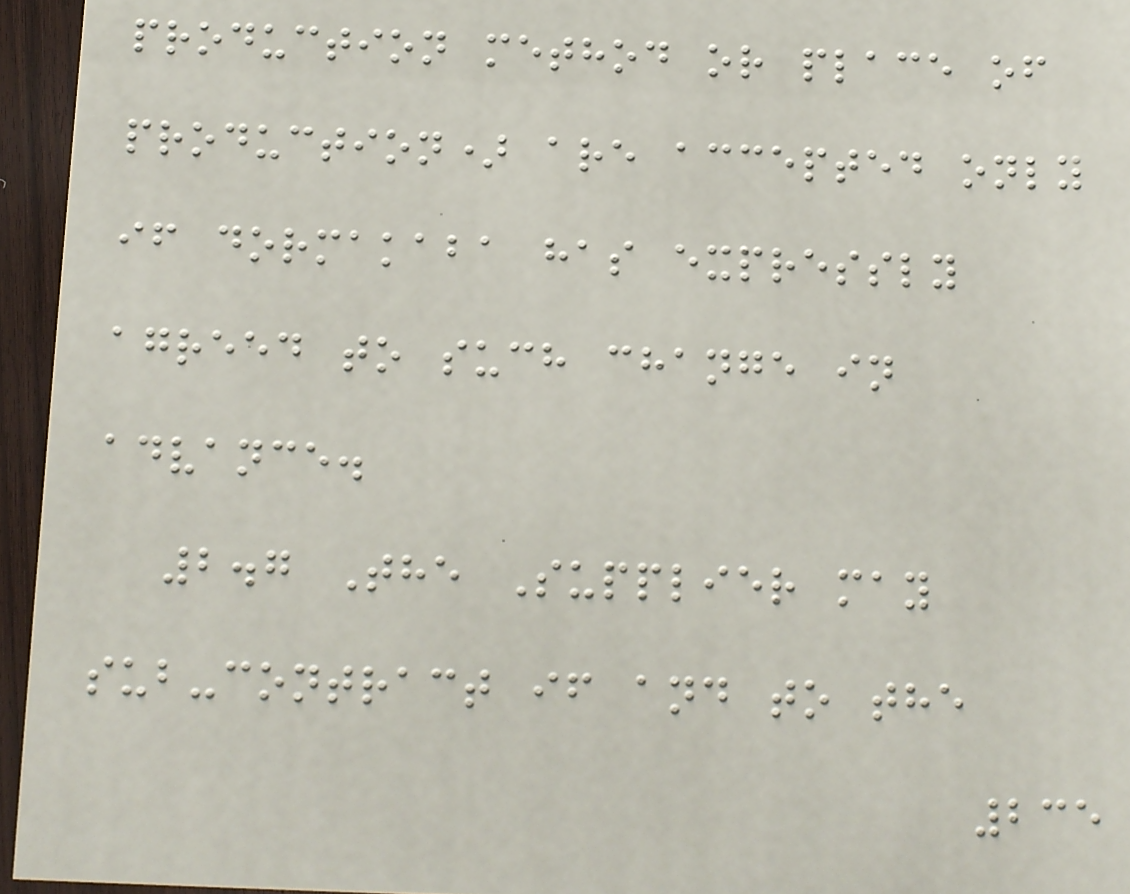production method or place of
production) are accepted only
if dormakaba has expressly
agreed to such change in
advance.
2.7 The Supplier may
sub-contract if and to the
235
